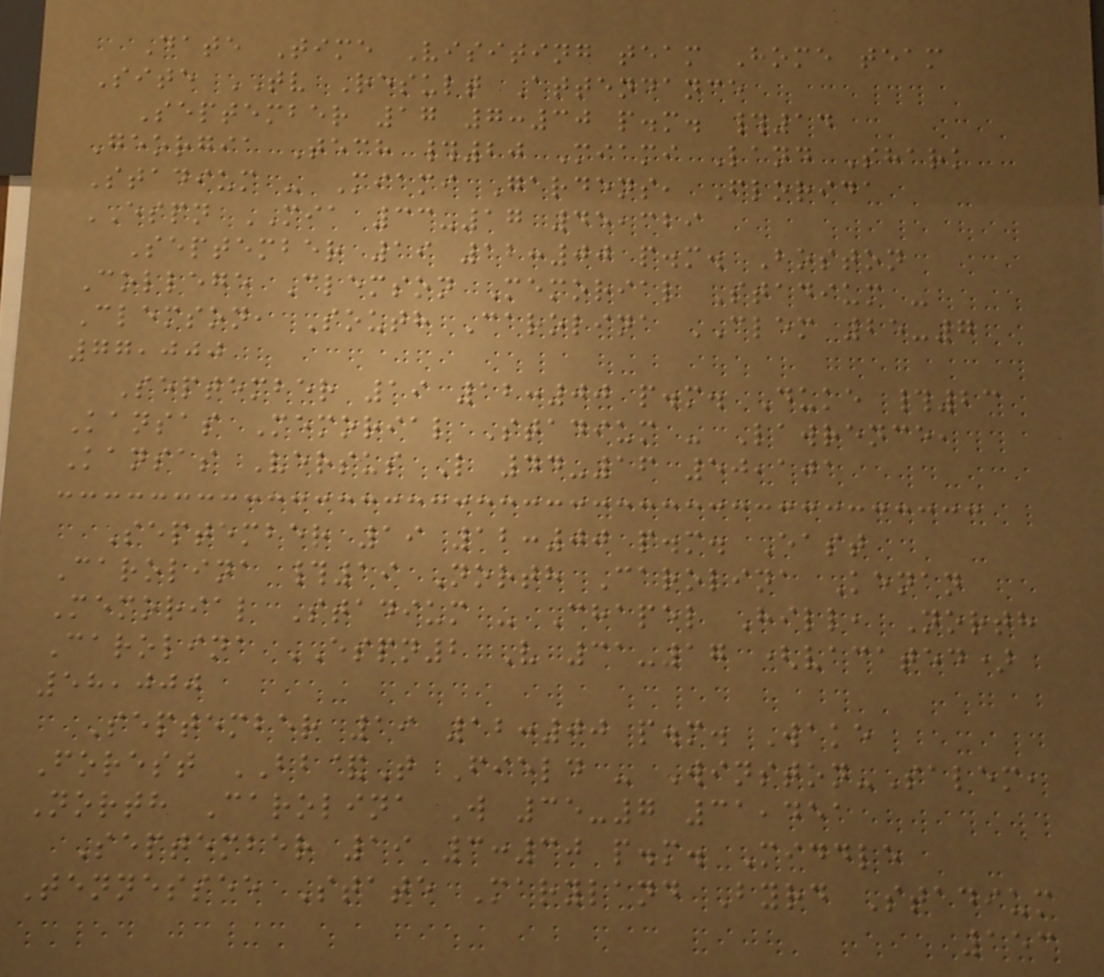Date Time Visiting team Home team
Site TV Result Attendance
September 17 7:30 p.m. #14
Georgia Tech #20 Miami Land Shark
Stadium - Miami Gardens, Florida
ESPN MIA 33-17 45,329
September 19 12:00 p.m. Boston
College Clemson Memorial Stadium -
Clemson, South Carolina CLEM 25-7
77,000
September 19 12:00 p.m. Duke #23
Kansas Memorial Stadium - Lawrence,
Kansas Versus L 44-16 50,101
September 19 12:00 p.m. East
Carolina #19 North Carolina Kenan
Memorial Stadium - Chapel Hill, North
Carolina ESPN2 V 31-17 (vacated)
58,000
September 19 12:00 p.m. Wake
Forest BB&T Field - Winston-Salem,
North Carolina W 35-7 31,451
September 19 3:30 p.m. Middle
Tennessee State Maryland Byrd Stadium
153
